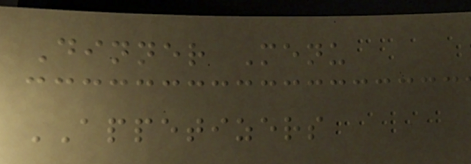Dinner Menu
APPETIZERS
